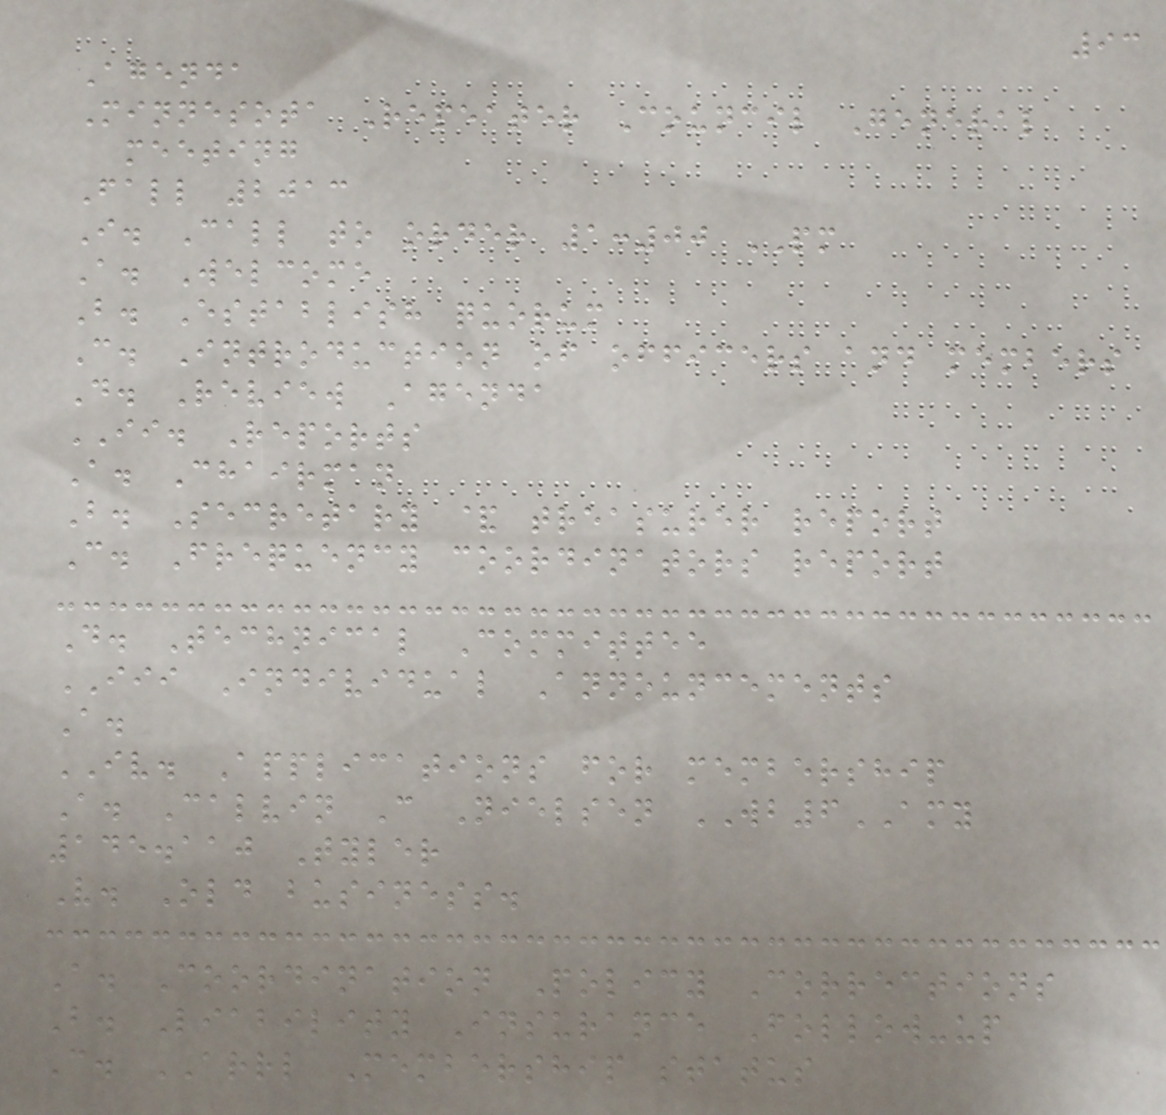93
Agenda
Minnesota Repeater Council General
meeting
Fall 2013
I. Call to order 1:00 PM
A. Welcome
B. Establish quorum
C. Introduction of officers and members
D. Review Agenda
II. Reports
A. Chairman
B. Secretary & treasurer report
C. Frequency coordinators report
D. Technical Committee
III Individual Announcements
A.
IV. Applications for membership
A. Calvin C Nielsen WB6AMY
145.110 Tyler
V. Old business.
A. Coordination Policy Corrections
B. Liability Insurance Follow-up
C. ARRL Membership status
